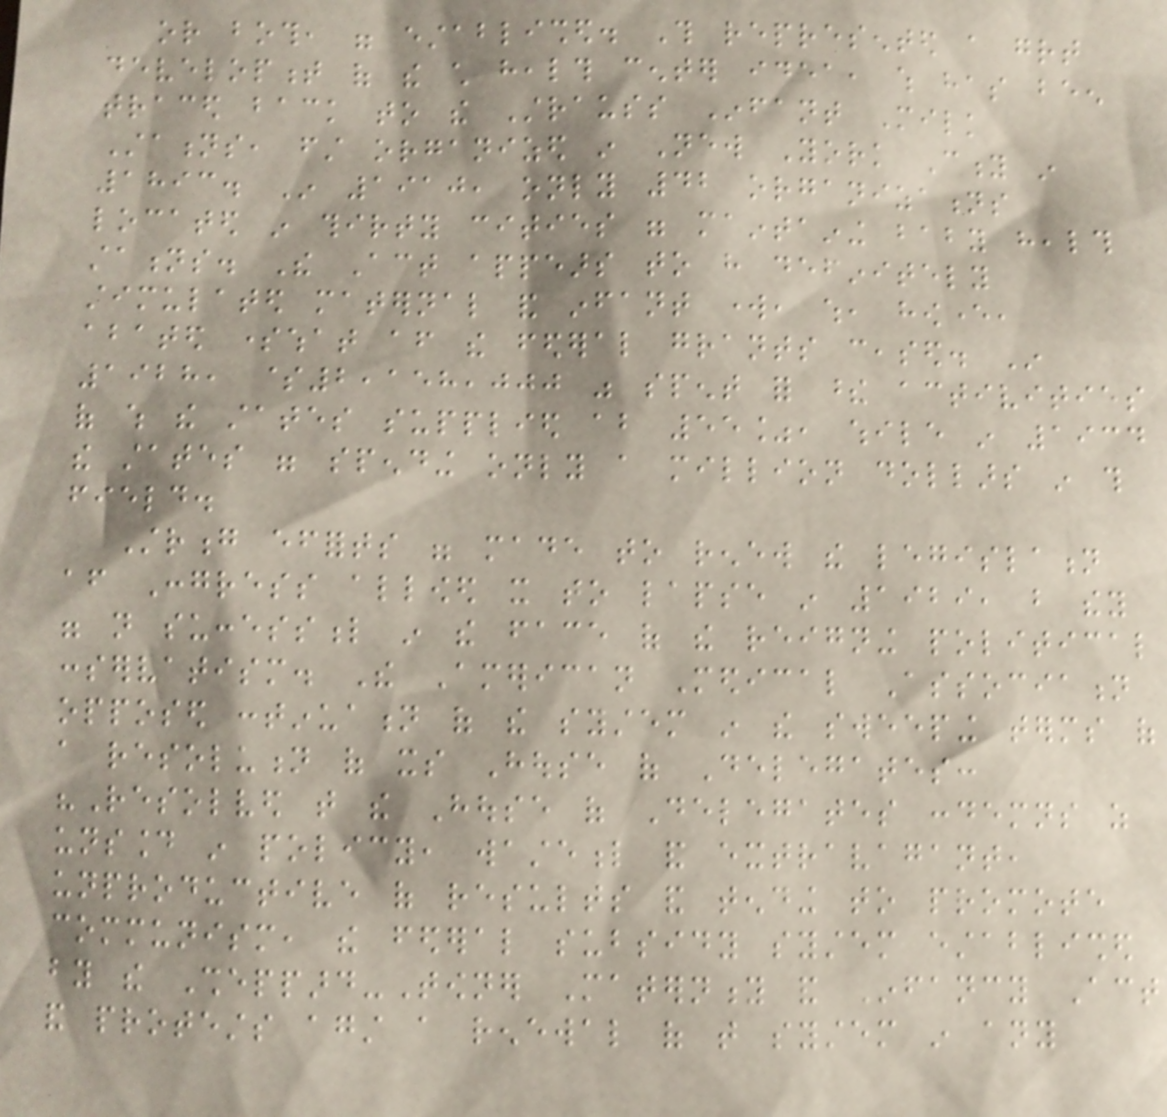or both, were established. This represented a great
development of the child health center idea, which has been
traced back to the Strauss Infant Milk
Stations, first organized in New York City in
1893. In 1910, only 42 organizations
located in thirty cities were maintaining baby health
stations. The Act appears to have definitely
stimulated maternal and infant work, which, however,
abated somewhat after the federal grants ceased. In
1928, $2,158,000 was spent for these activities
of which the states supplied about 55%, while in 1934
the states were spending only a million dollars in this
field.
Strong efforts were made to renew the legislation
after Congress allowed it to lapse in 1929, but they
were not successful in the face of the reigning political
conservatism. The American Medical Association
opposed continuation of the system in the sweeping terms of
a resolution of its House of Delegates:
"Resolved that the House of Delegates condemns as
unsound in policy, wasteful and extravagant,
unproductive of results and tending to promote
communism, the federal subsidy system established
by the Sheppard-Towner Maternity and Infancy Act
and protests against a renewal of that system in any
